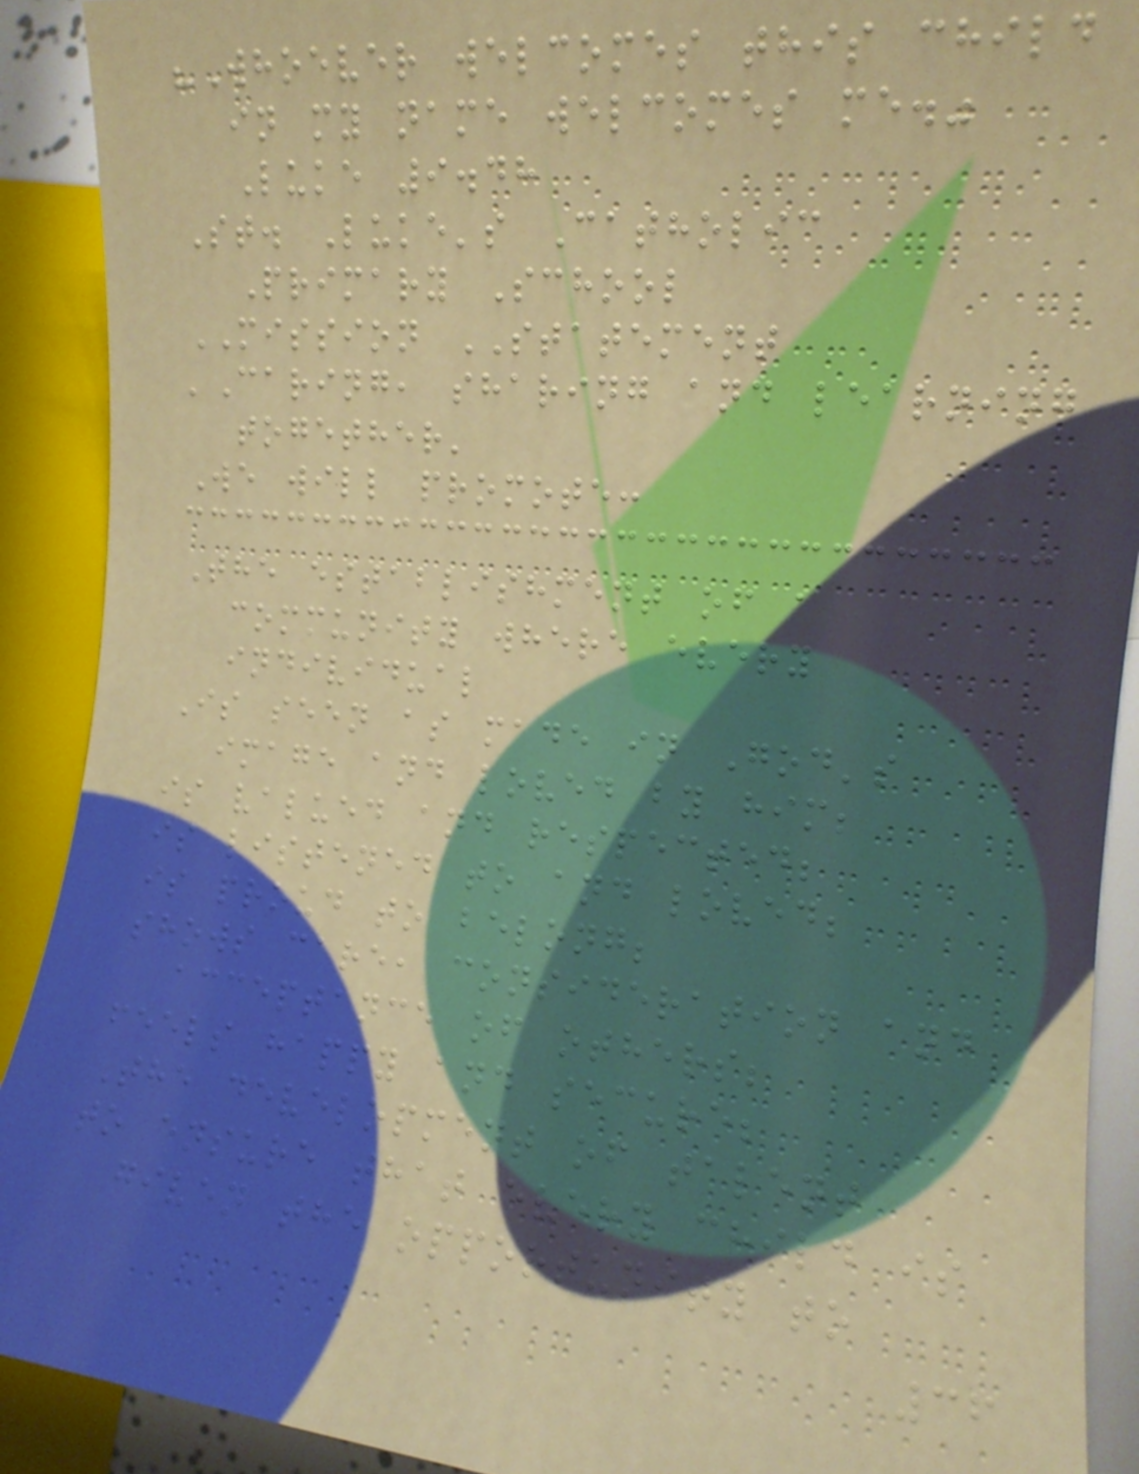"Whoever welcomes this child
in my name welcomes me."
Luke 9.48
St. Luke's Catholic
Primary School
MISSION STATEMENT
'Caring, sharing and learning
together'
We will promote:
The establishment of a
community where every
individual
Is seen as made in God's
image and loved by him;
is valued and respected;
is listened to and loved;
is proud to belong;
shows care, consideration and
acceptance of others;
feels happy and secure;
The development of talent
to ensure that every child is
given the opportunity to
36
